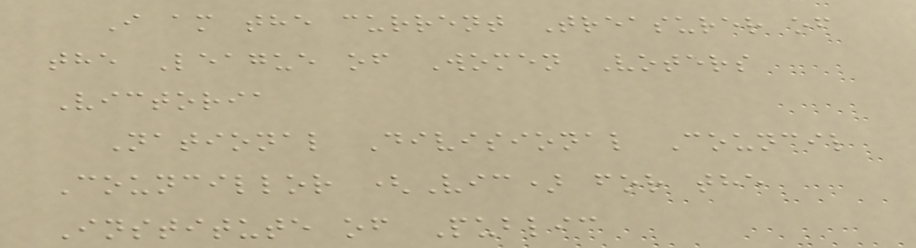I am the current Treasurer of
the League of Women Voters
Victoria
National Divisional Council
Councillor (Vic) for the
Institute of Public
